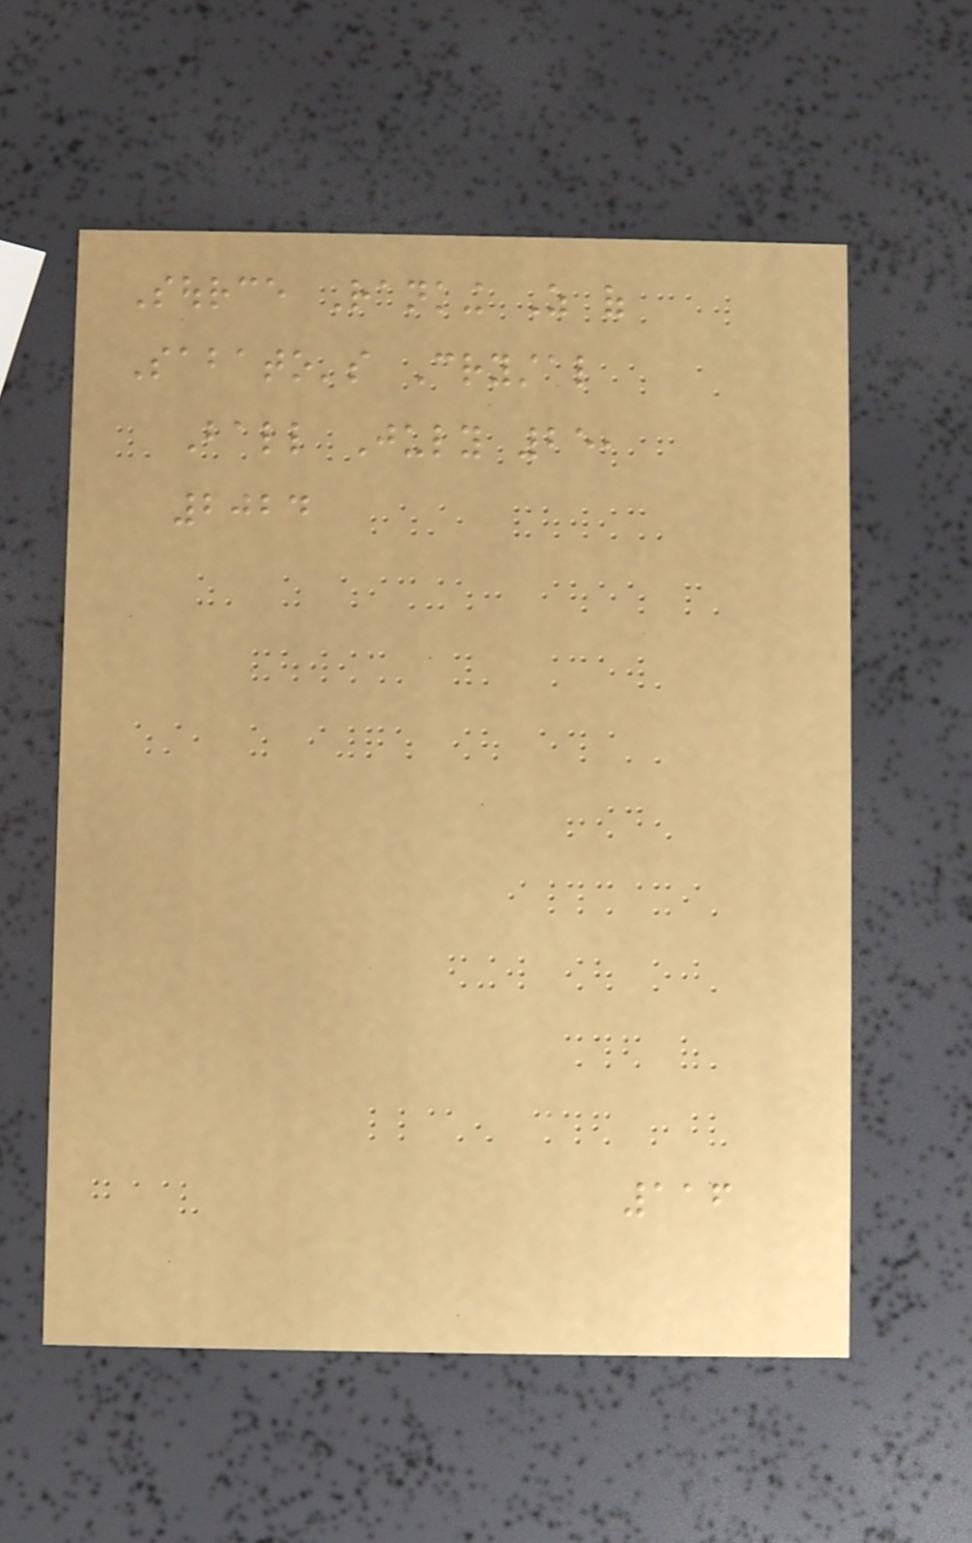Source Ranking As of
Sabato's Crystal
Ball July 25,
2024
116
